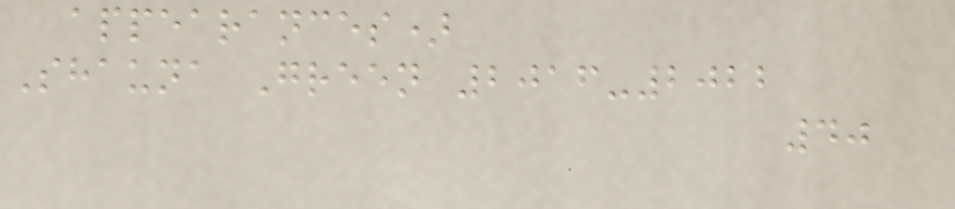appearances)
Shauna Green 2016-2022
40
